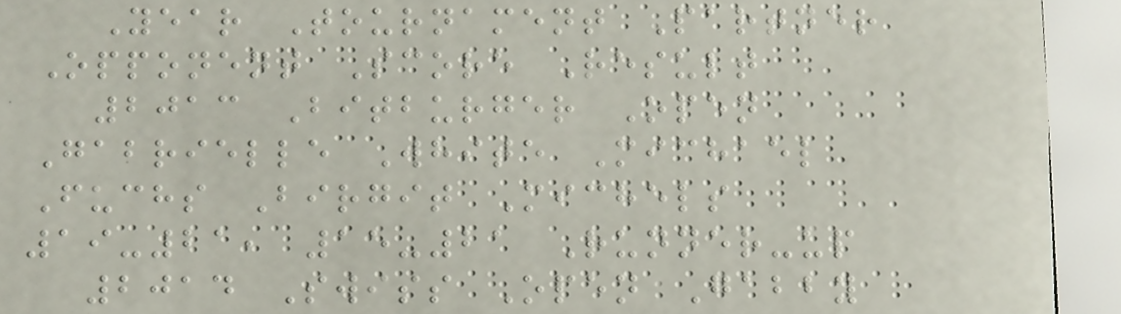Year Tournament Partner
Opponent Score Result
2013 Bitburger Open
Gabrielle White Michael
Fuchs Birgit Michels
19-21, 15-21 Runner-up
2014 Swiss Open Gabby
